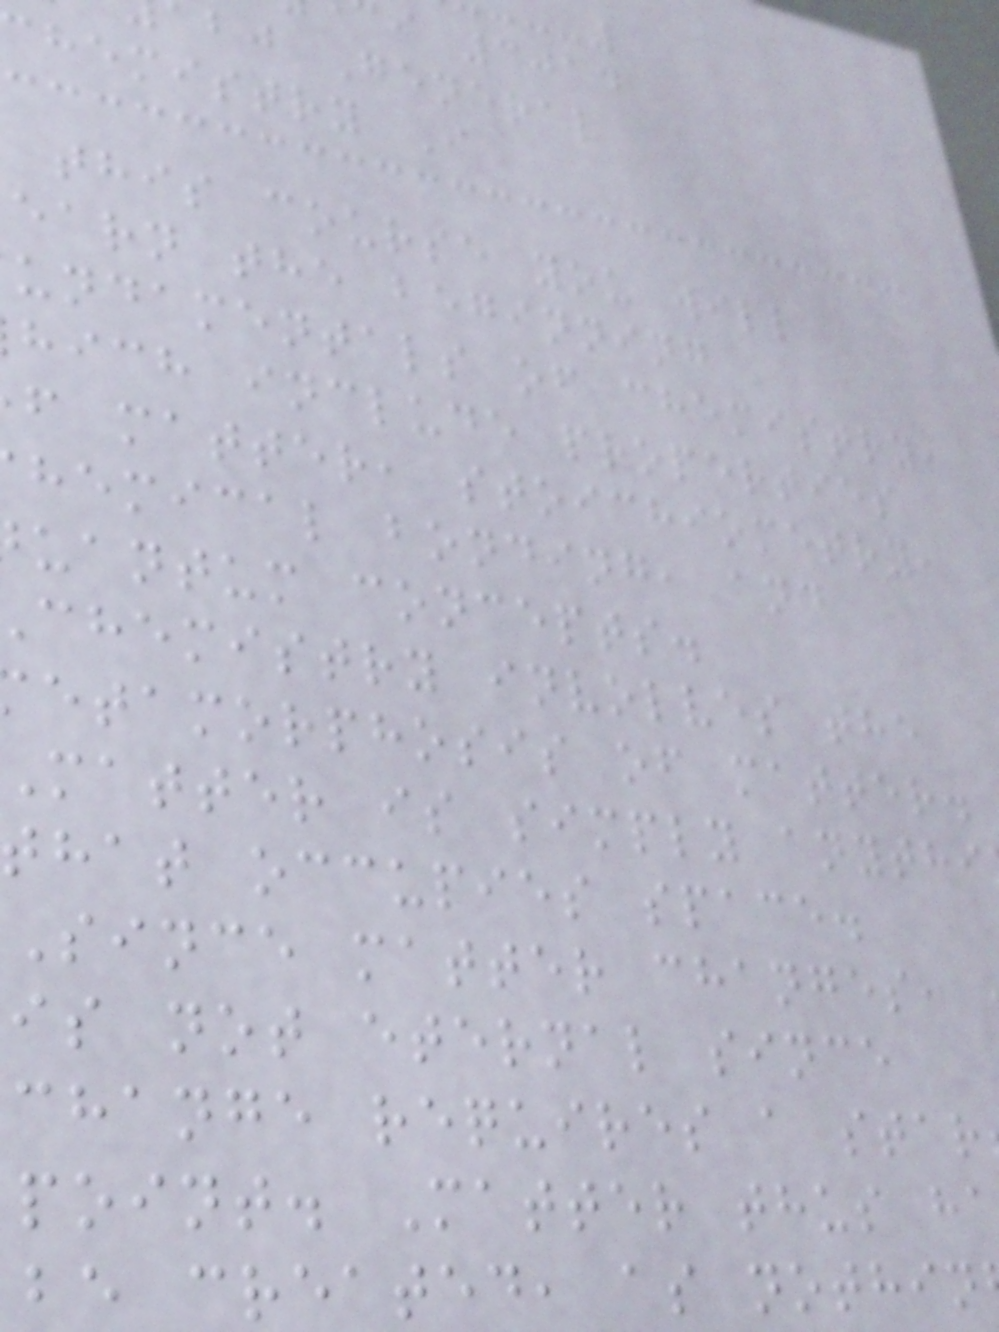i 3014
bj General
chemistry I
this course you will
earn the beginning
undamentals of chemistry,
hich include properties
f matter, stoichiometry,
hemical bonding, and
uantum concepts.
chemistry involves the
etamorphosis of matter.
matter is simply anythi
that occupies space.
Since matter changes,
is not eternal since
change requires a star
point. Matter thus h
be created, as nothin
